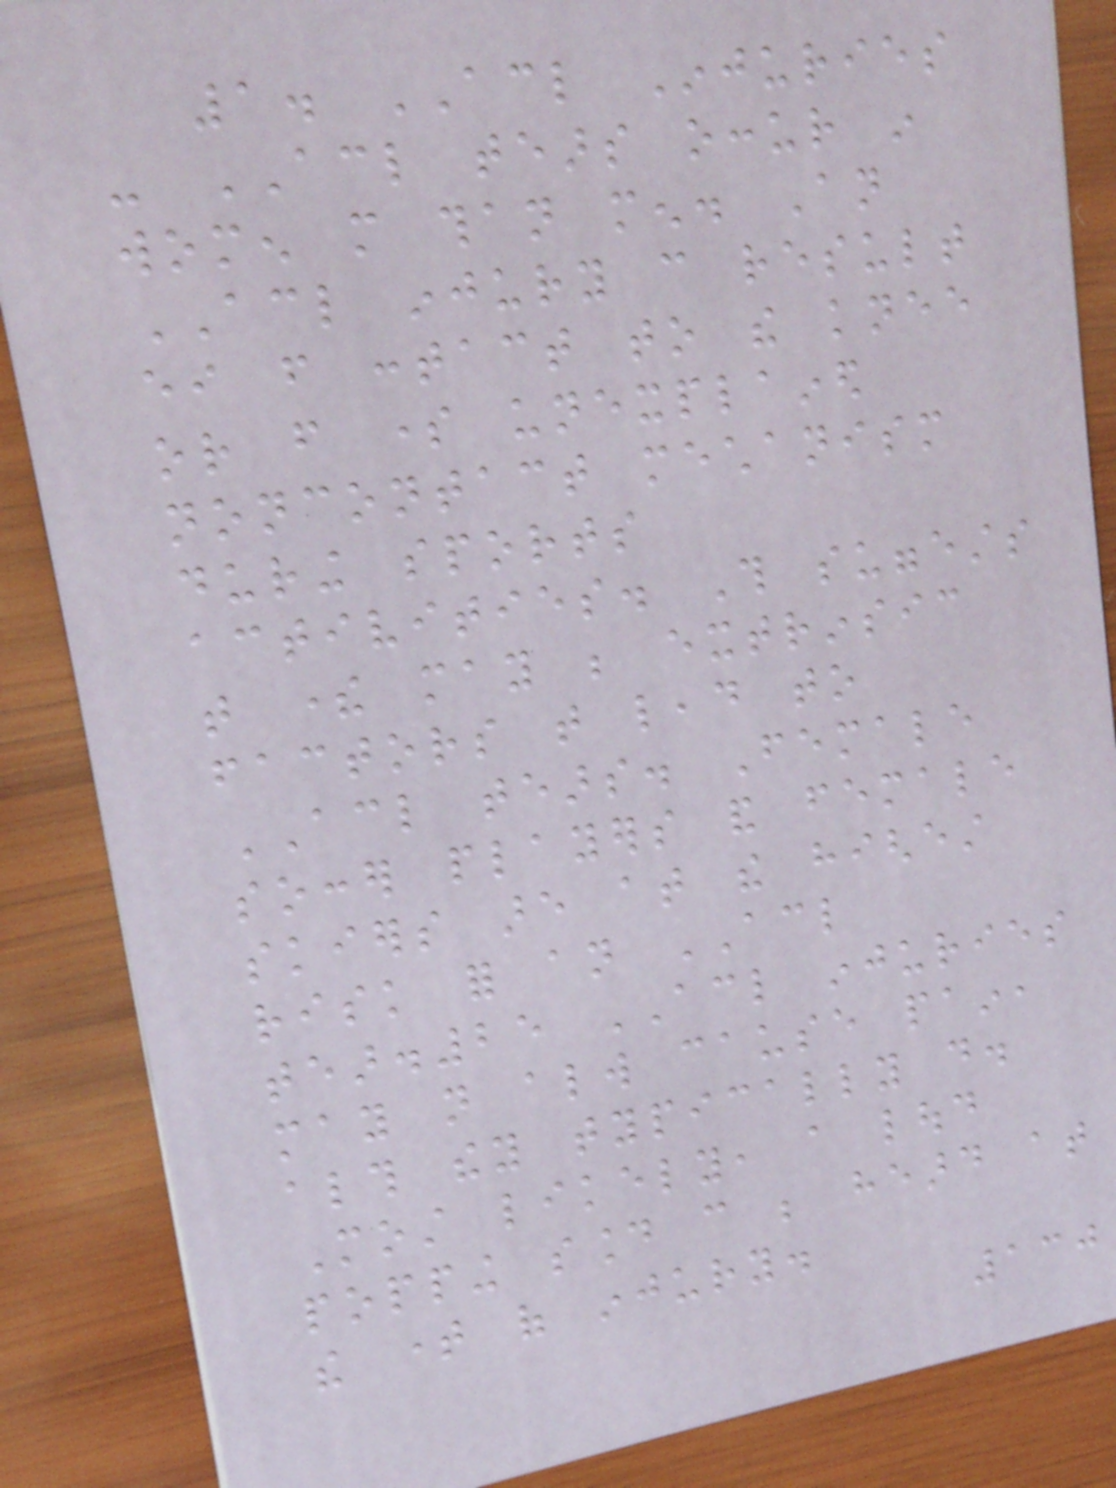1. ACL Injuries
- ACL tears occur in
women more than men. An
ACL injury can result
either from contact to the knee
or from some unexplained
noncontact mechanism
during sports
activities. This suggests
that there may be extrinsic
factors that lead to
ACL tears. Female
soccer players and female
skiers are at the highest
risk for an ACL
tear.25 ACL injuries
may not always cause pain,
although they typically do.
Most likely, a loud
popping sound can be heard at
the time of injury.
130
